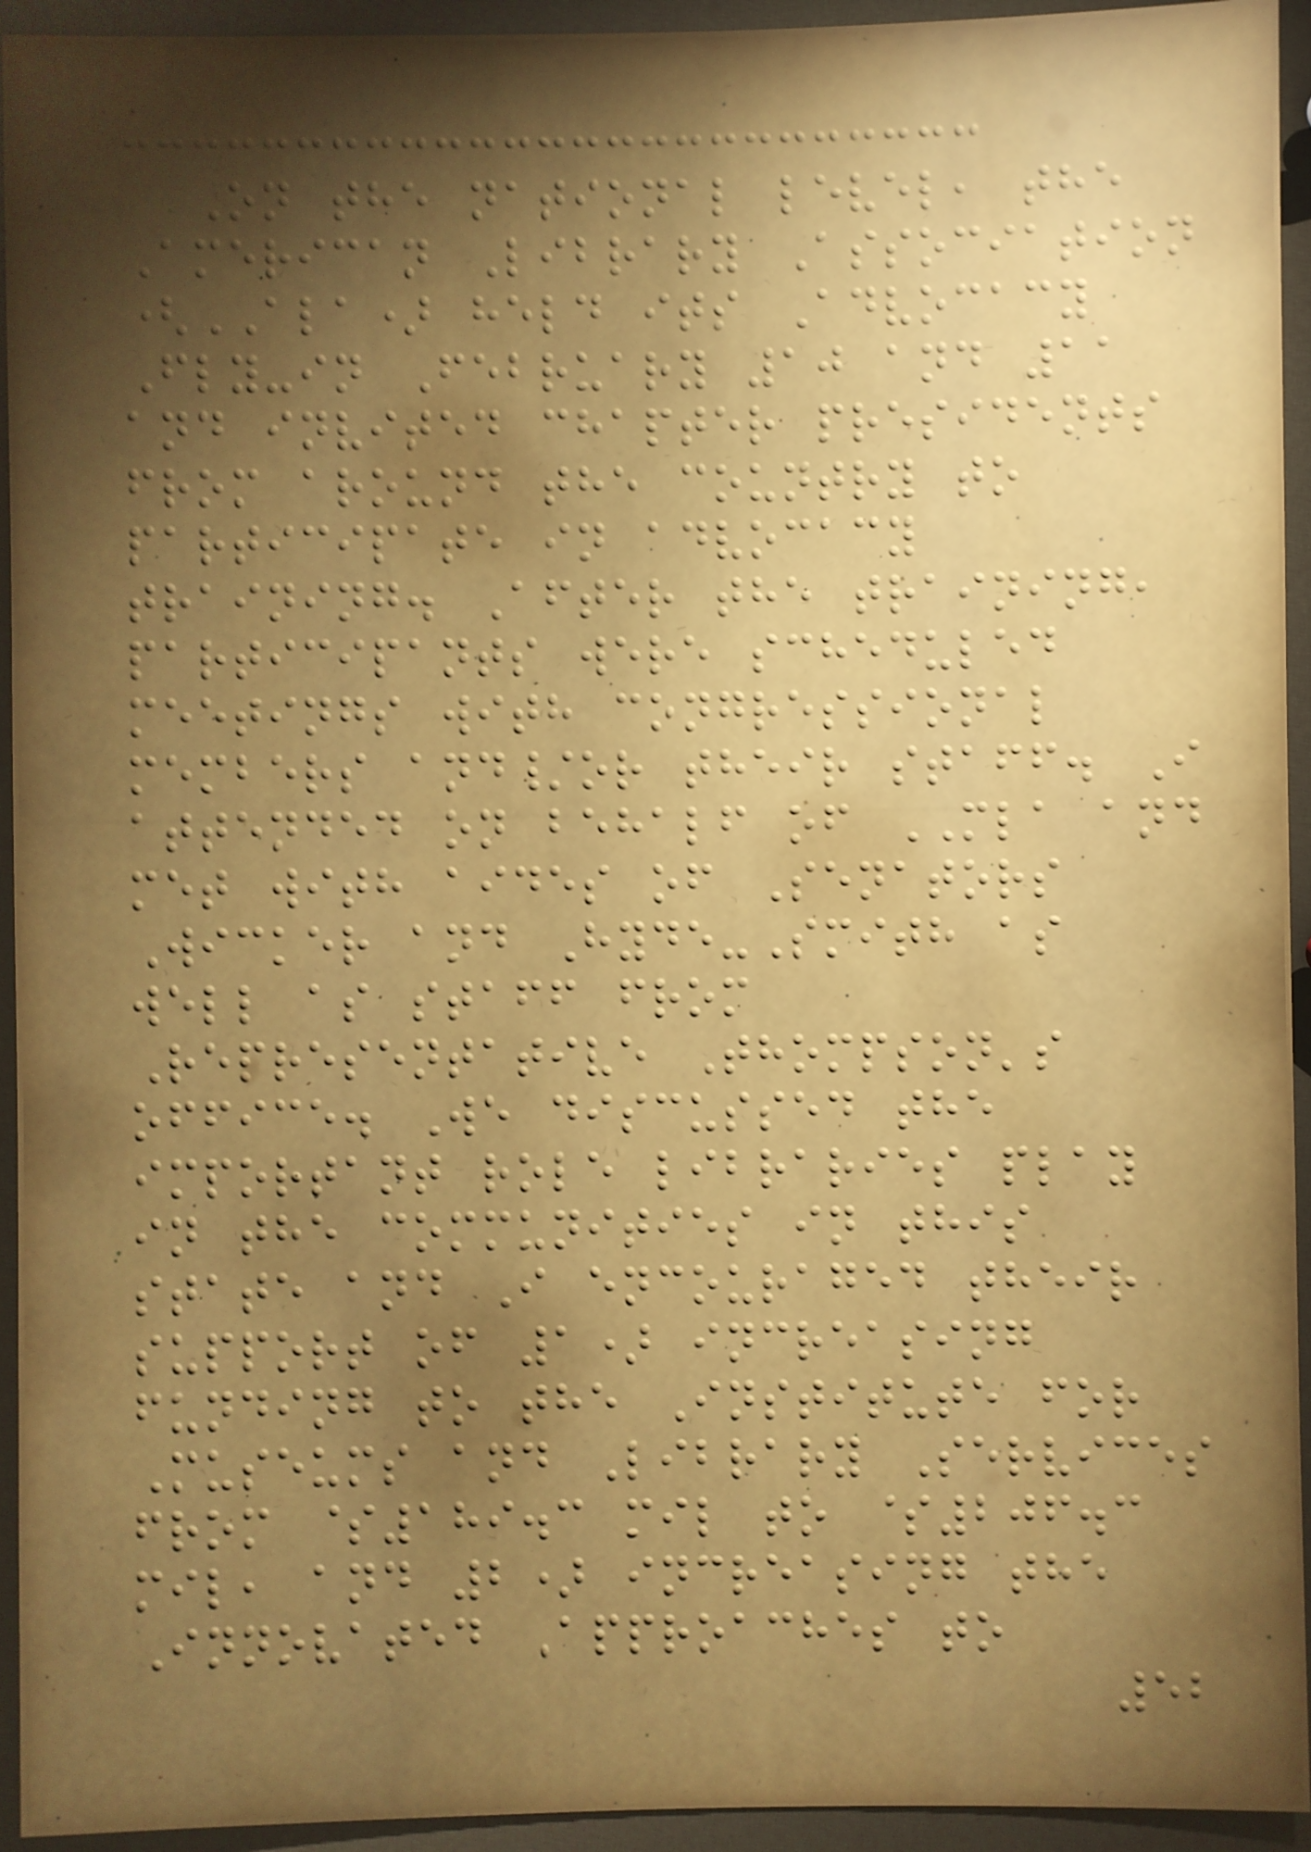On the national level, the
American Library Association
(ALA) held its Advocacy
Fly-in February 10 and 11
and invited chapter presidents
from around the country to
participate in advocacy
training. After the training,
participants were scheduled
meetings with congressional
members and/or their staff. I
attended on behalf of MLA and
met with aides of Senators
Wicker and Hyde-Smith as
well as staff from
Representative Thompson's
office. We discussed the
important role libraries play
in the communities in this
state and I encouraged their
support of 1) increasing
funding to the Institute for
Museums and Library Services
from $189.3 mil to $206.3
mil, and 2) increasing the
Innovated Approaches to
52
